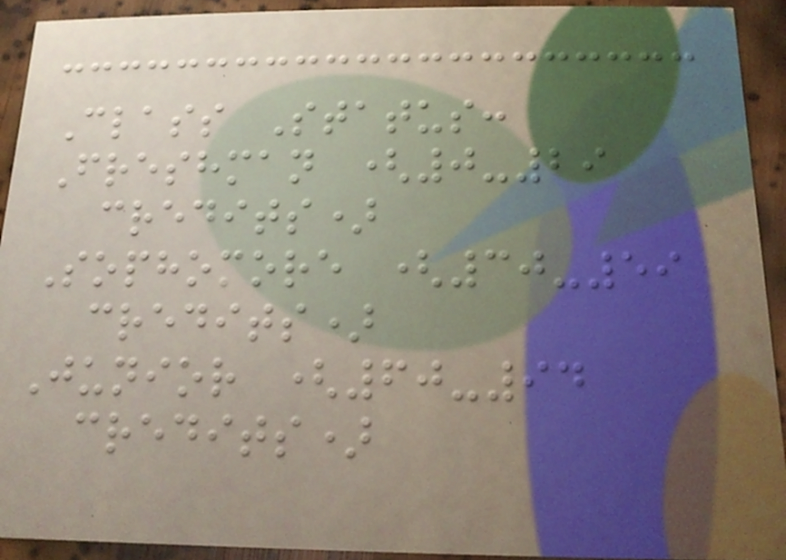Class Status:
Freshman (0-29
credits)
Sophomore (30-59
credits)
Junior (60-94
credits)
